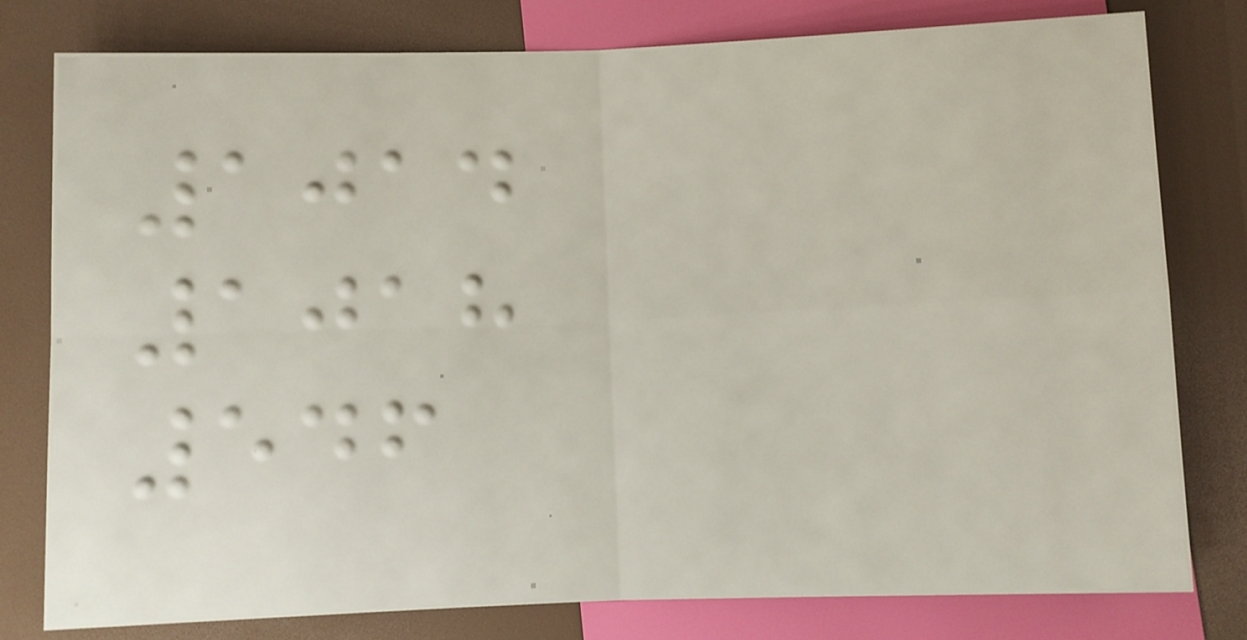1014
1018
546
